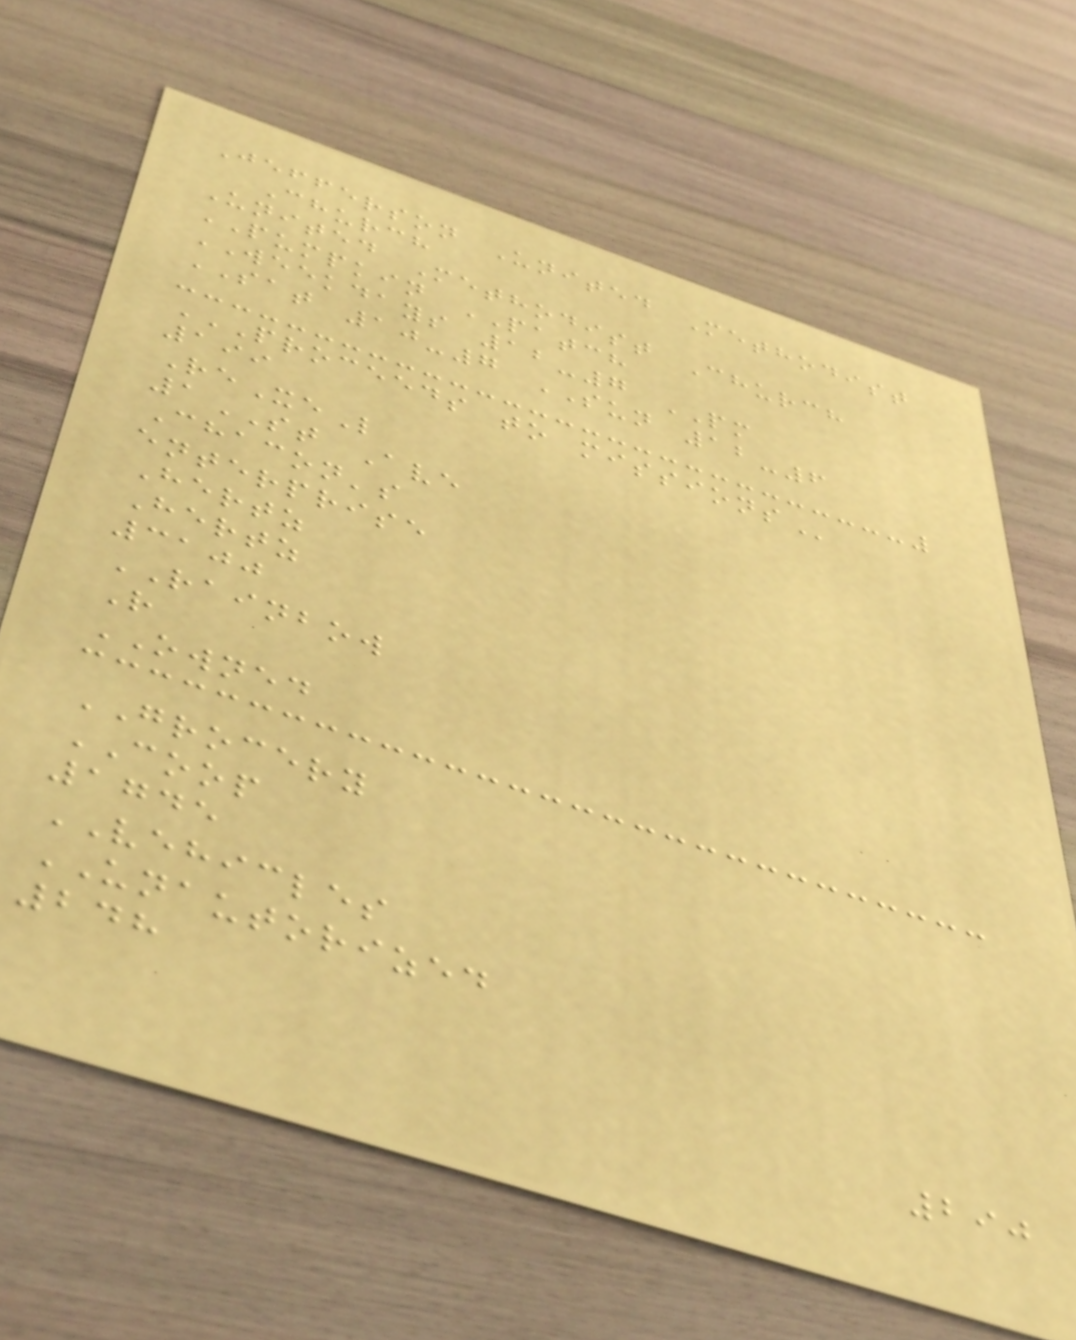Jefferson United Methodist
Church
United Methodist Church
PUMPKIN PATCH
WEEKDAYS 12-7 PM
SAT 10-7 SUN 12-6
PROCEEDS TO MISSIONS
199
ReXeL
1ST Ave
Chacon's
enterprise
Hertz
Hertz
3100
RAINBOW
R
OWNED
GROCERY
COOP
1745
VEHICLES
UNAUTORIZED
248
290
